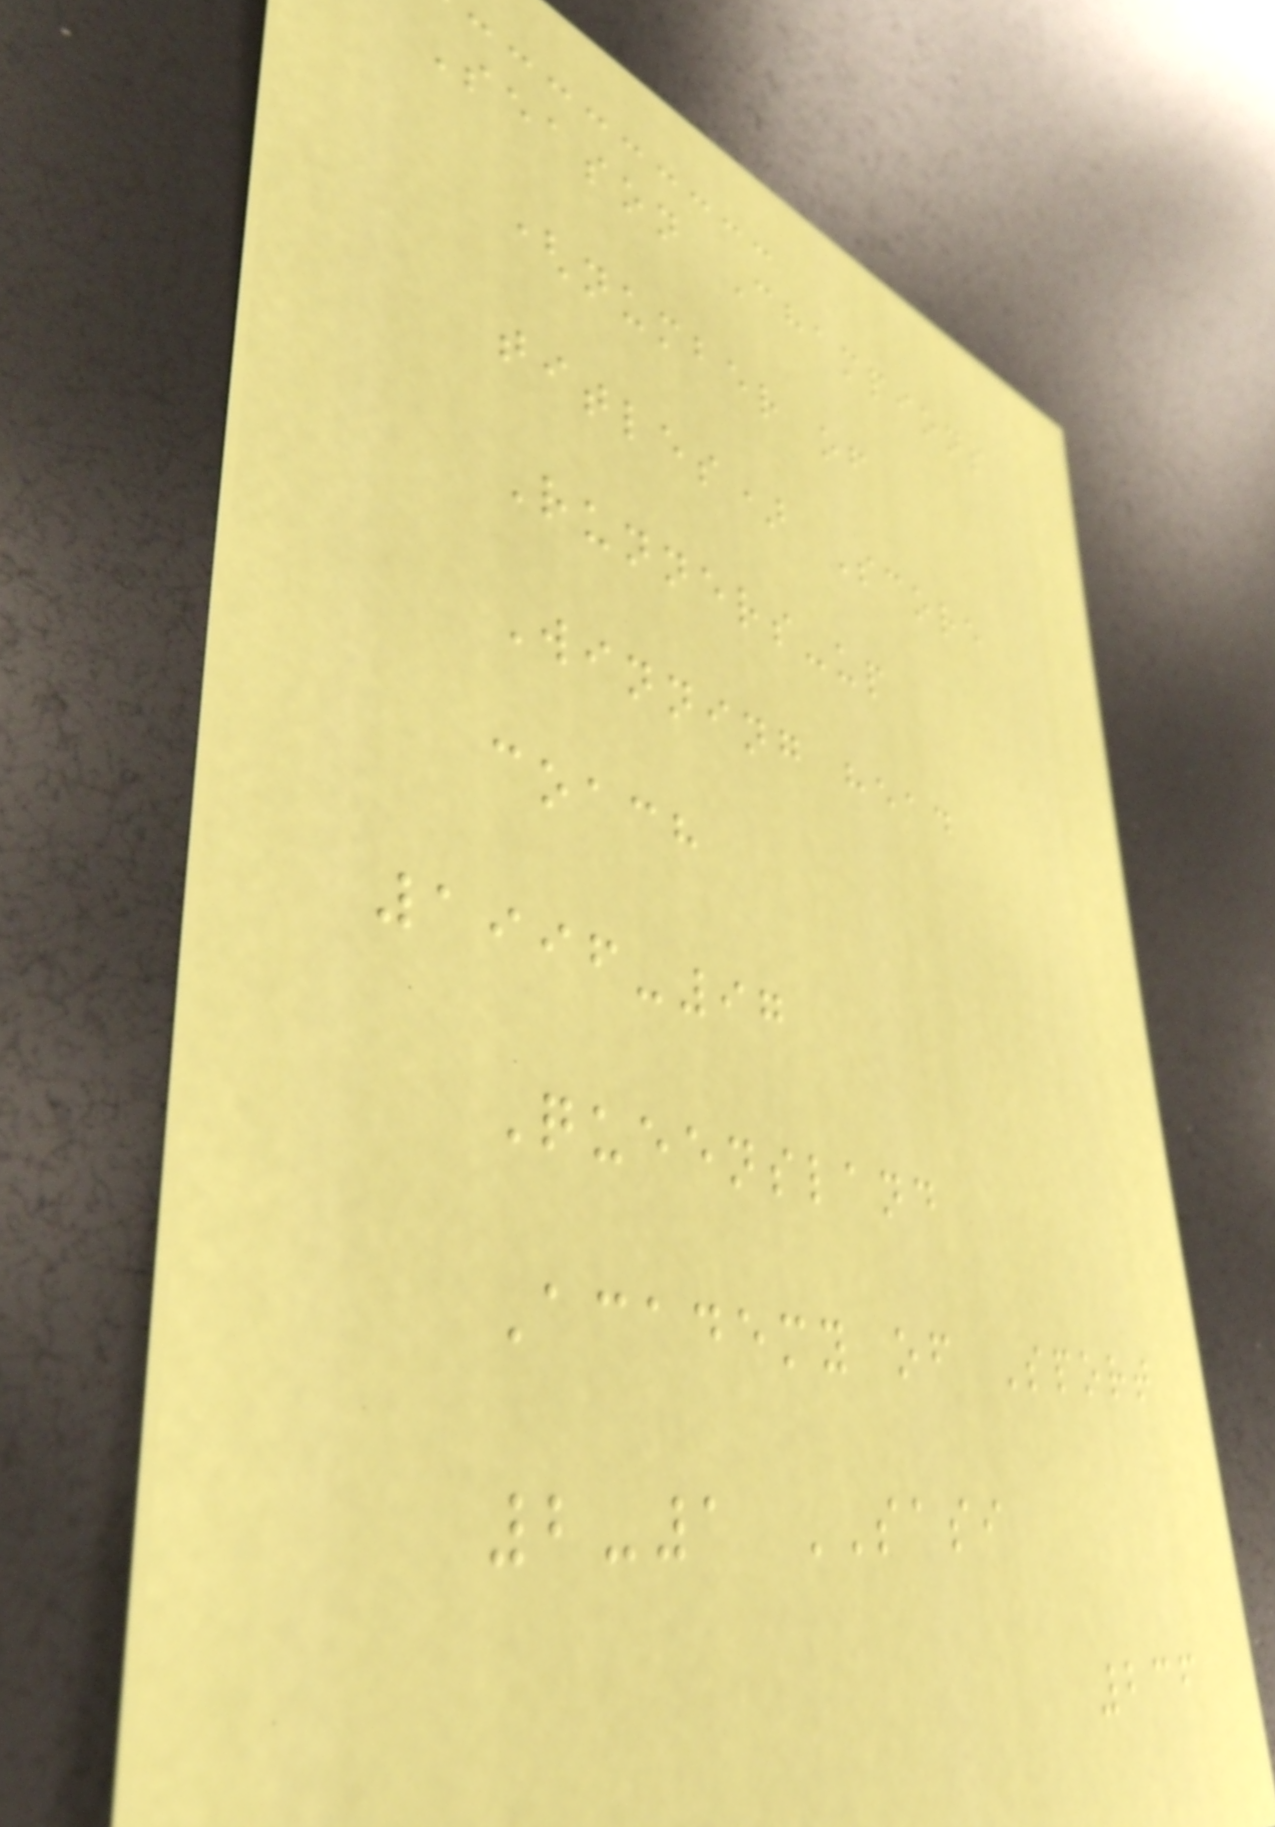Season Champions
(number of
titles) Score
Runners-up
Winning head
coach
1996-97
Queensland
Academy of Sport
2-1 SASI
236
